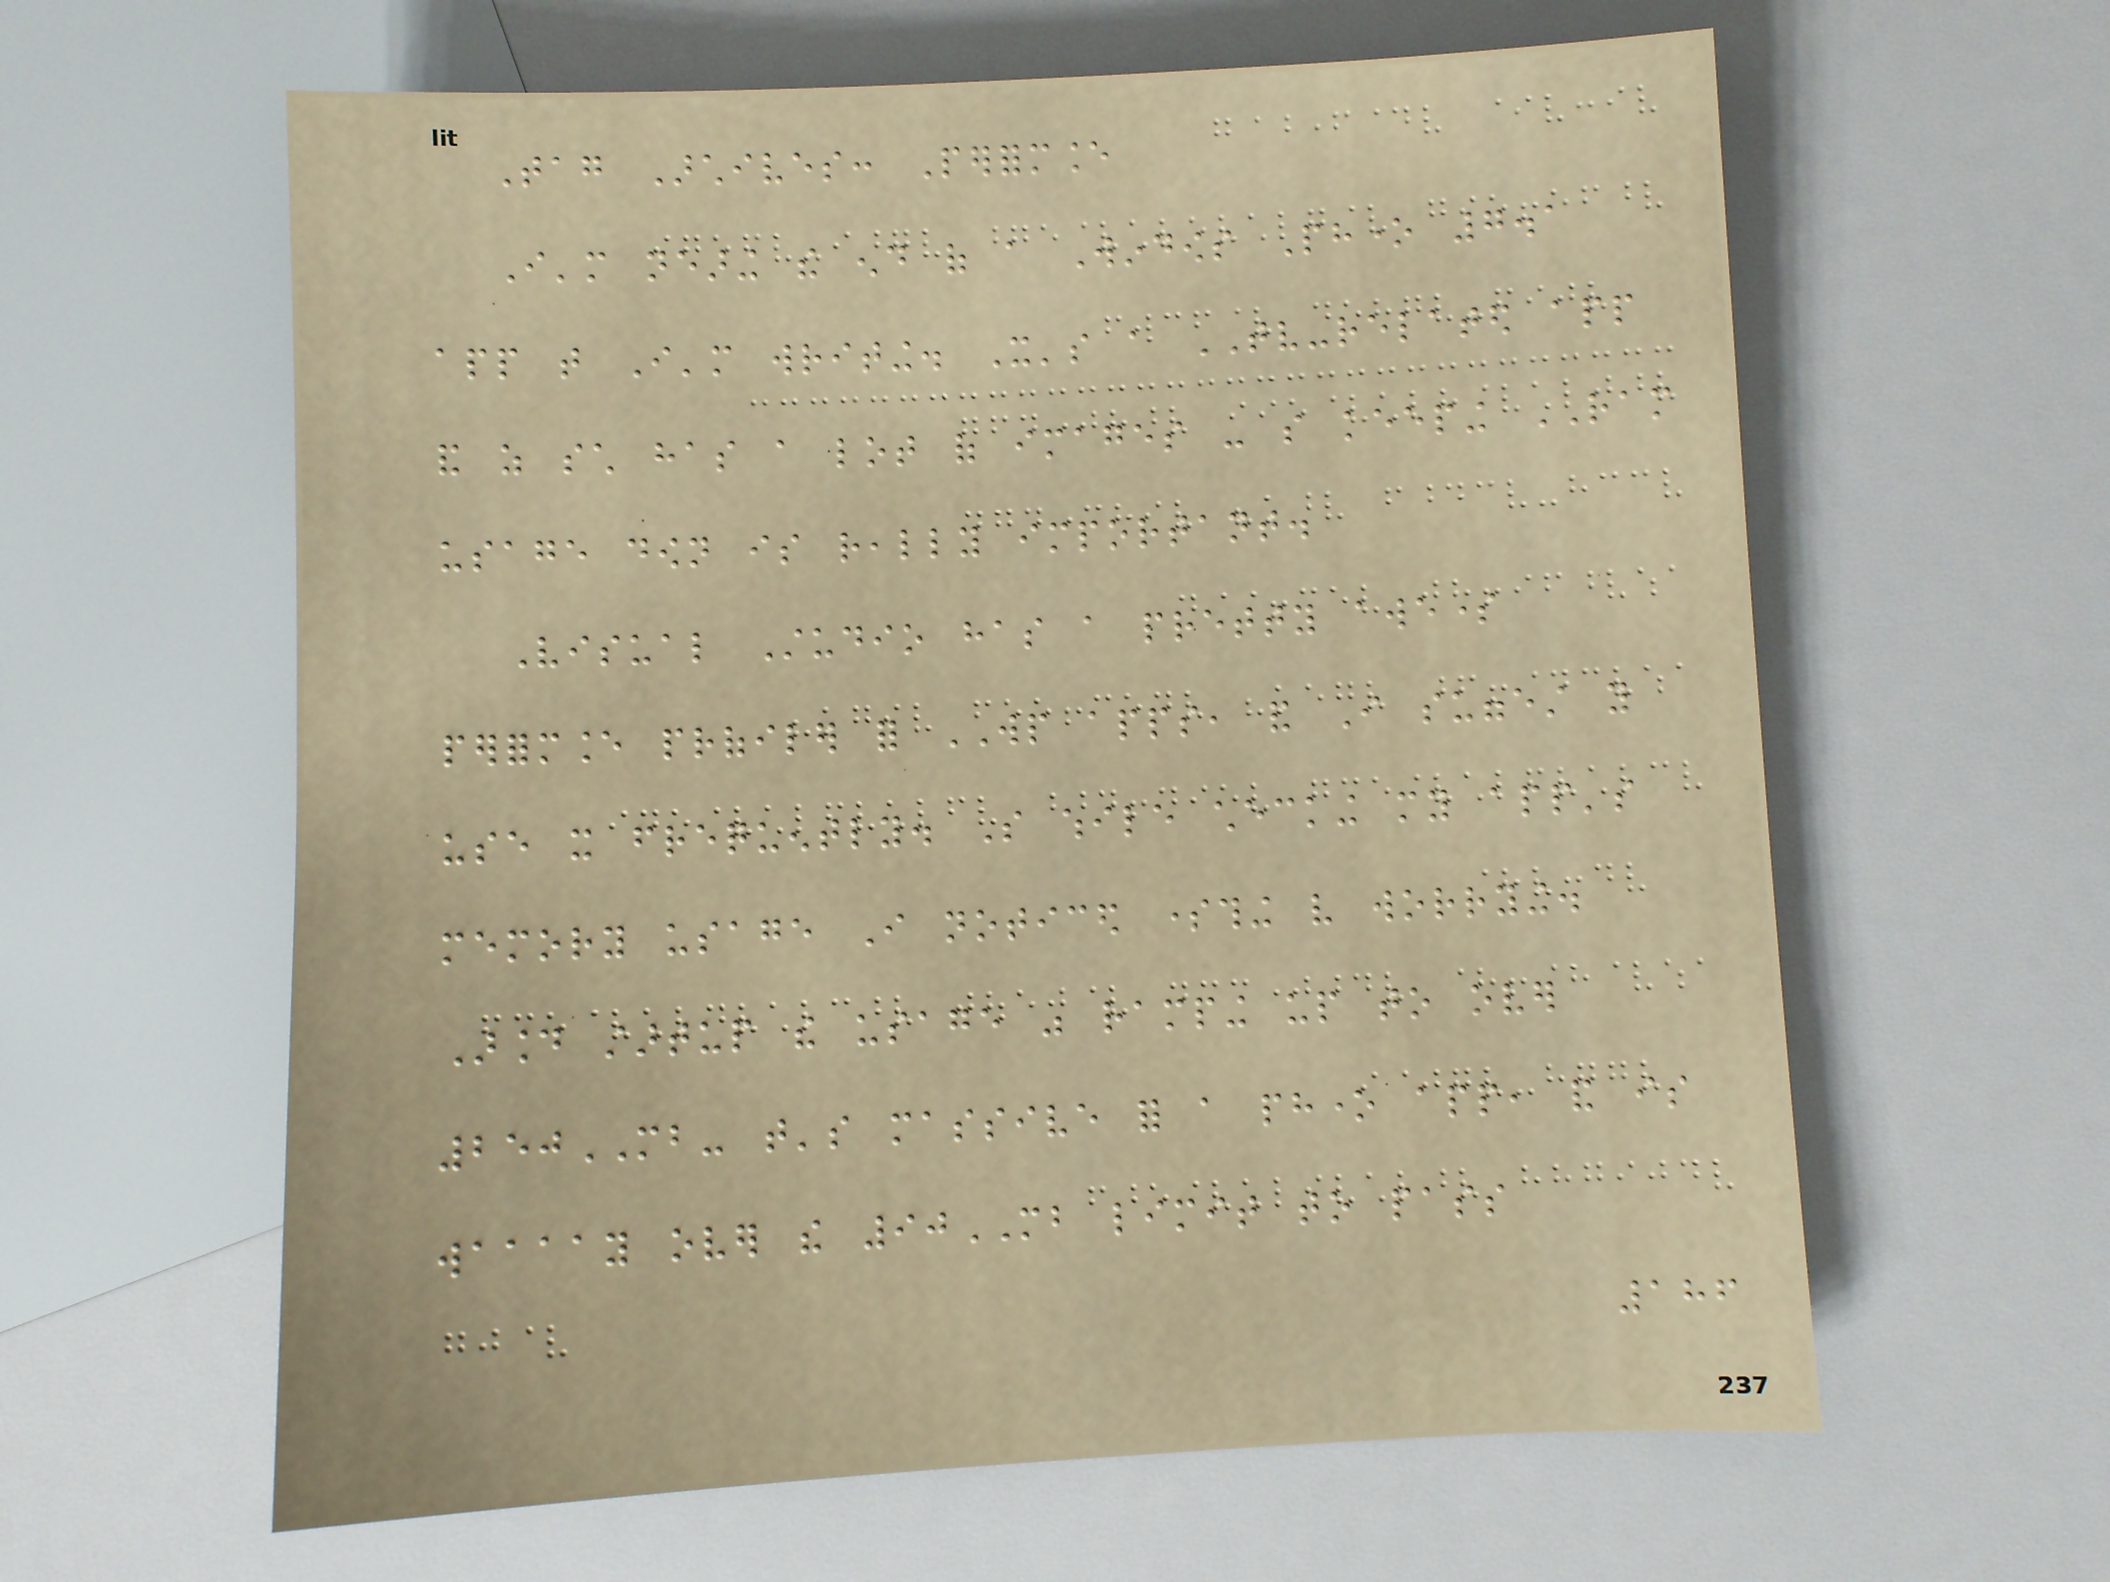Tag Archives: Performance
I'm nearing the end of a Windows Phone 7.1
app that I'm writing. It's a TV-related app
and as such has a lot of images - so keeping RAM
usage down is really important.
Visual Studio has a pretty awesome
performance profiler for WP apps, and I suggest you
use it frequently. So while checking my app's
memory usage I noticed something very worrying.
Around startup the usage was ramping up to over
250MB- that's massive for a phone app, and is
waaaay over the 90MB limit to pass
186
